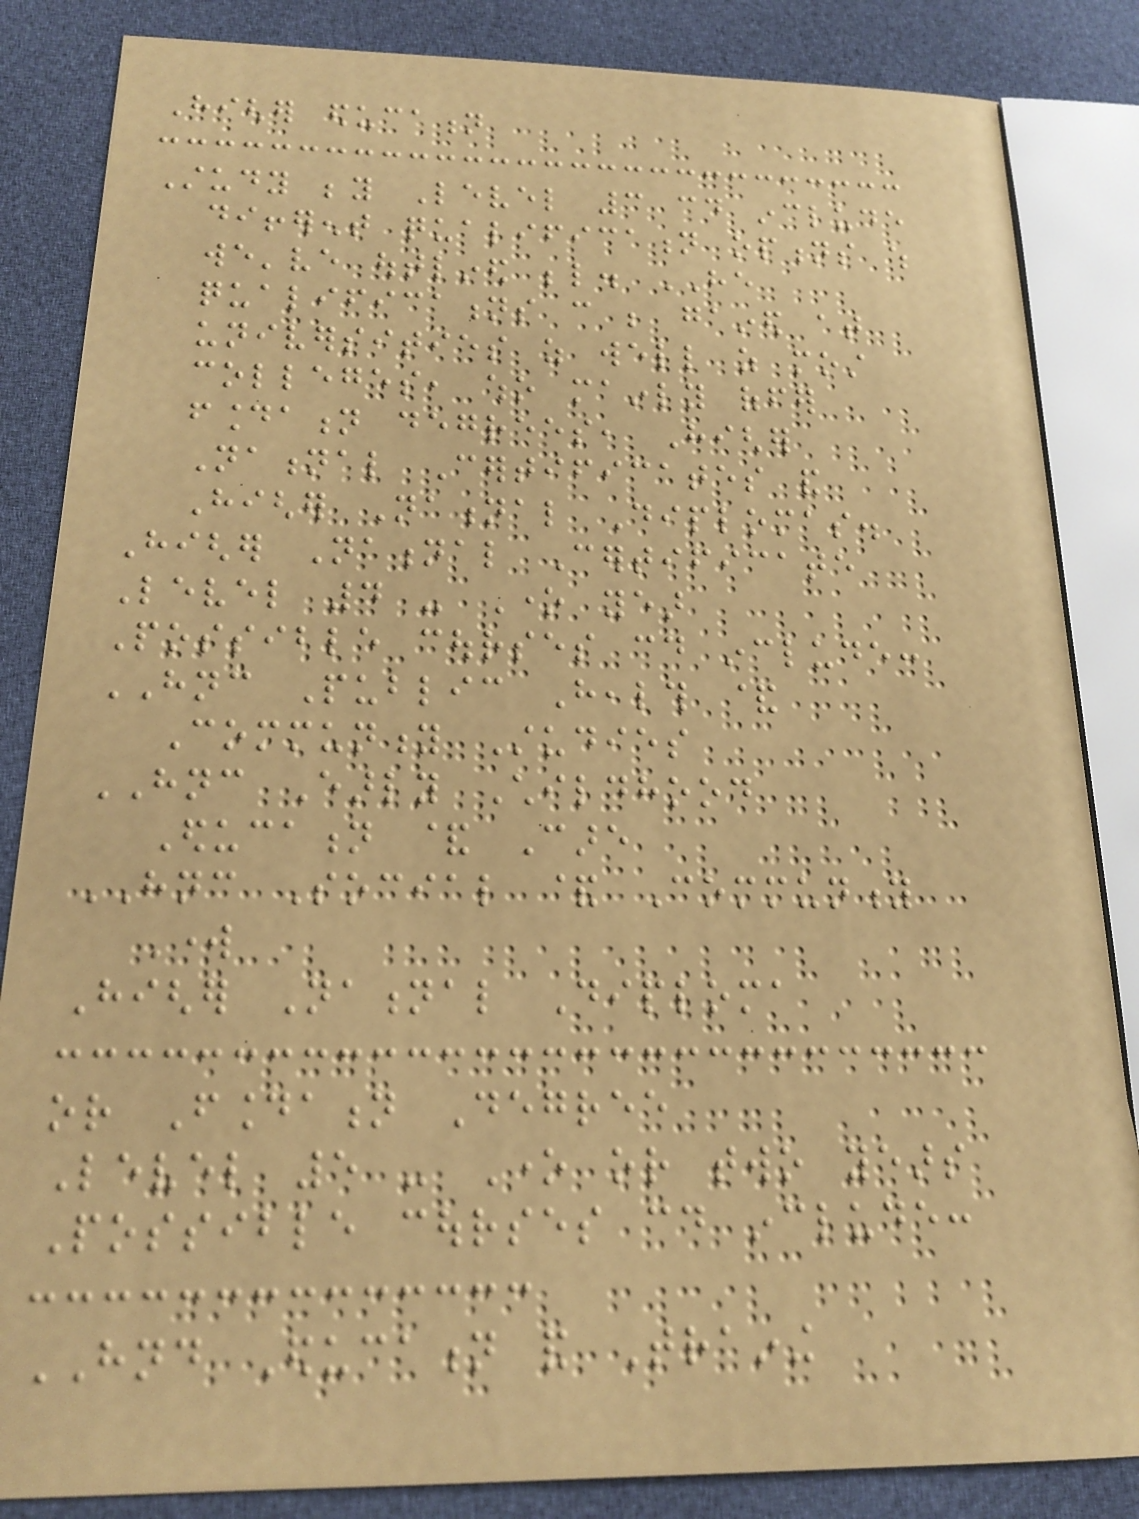Higher education
Study beyond Level 3 could include
different qualification options which
we've outlined below. HE
qualifications can be gained at
universities as well as most
colleges, who mainly offer
foundation degrees, Higher
National Certificates and
Higher National Diplomas.
Higher National Certificate
Level 4 - One year
Possible courses could include:
HNC Public Health &
Community Studies
HNC Early Childhood
Education & Care
HNC Social & Community
Work
Higher National Diploma
or Foundation Degree
Level 5 - One or two years
Possible courses could include:
HND Education and Training
